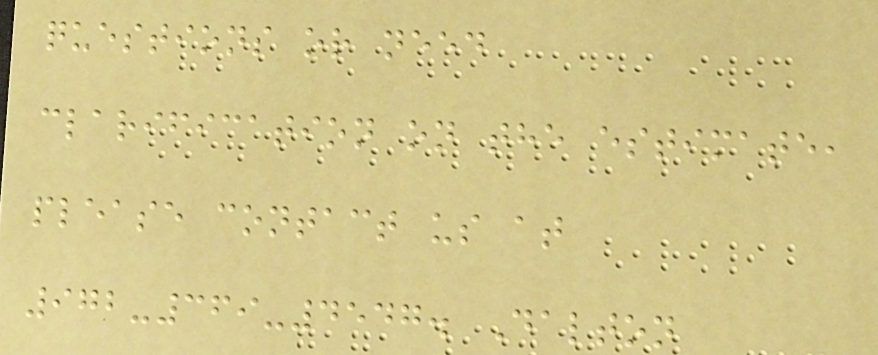questions or need
clarification on the estimate,
please contact us at
972-369-4547. Dalton
